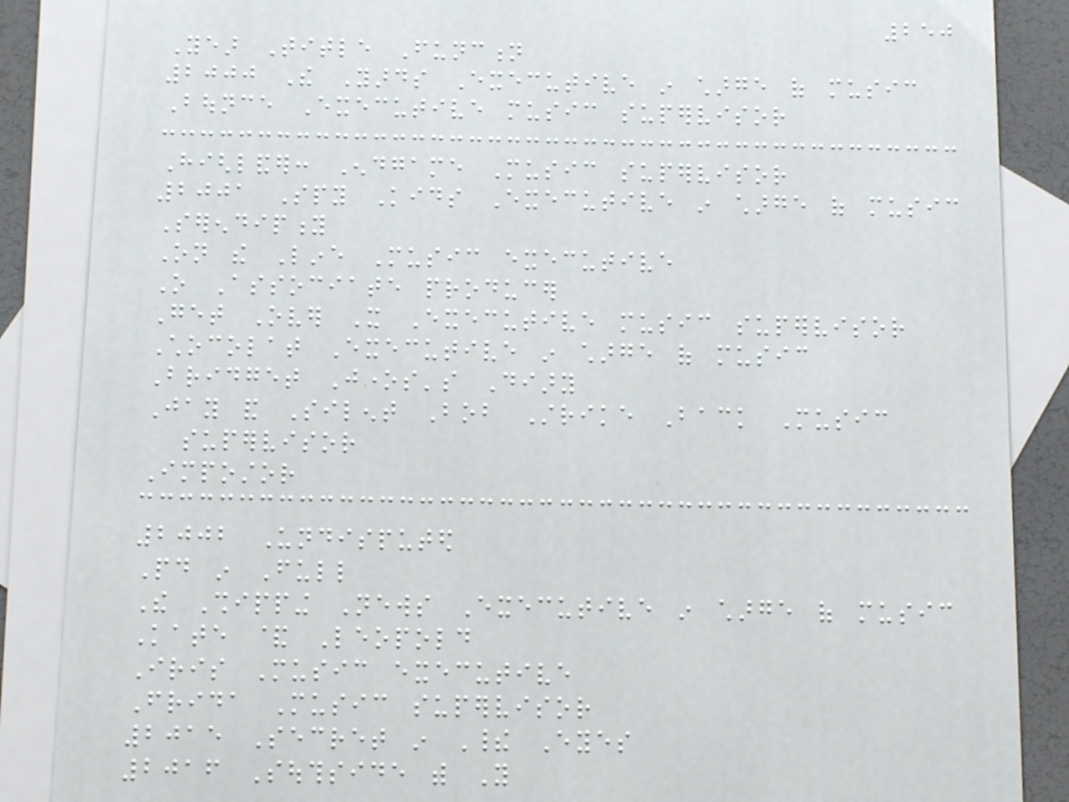250
Year Title Function
2000 The Yards Executive in charge of music
Bounce Executive music supervisor
Highlander: Endgame Music supervisor
2001 Spy Kids Executive in charge of music
Serendipity
On the Line Music executive
O Associate producer
Get Over It Executive music supervisor
Chocolat Executive in charge of music
Bridget Jones's Diary
Jay and Silent Bob Strike Back Music
supervisor
Impostor
2002 Undisputed
Paid in Full
The Shipping News Executive in charge of music
Kate & Leopold
Iris Music executive
Frida Music supervisor
2015 Secret in Their Eyes
2016 Southside with You
